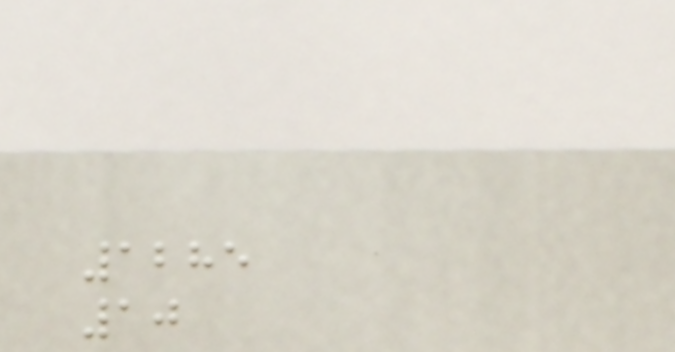1285
10
